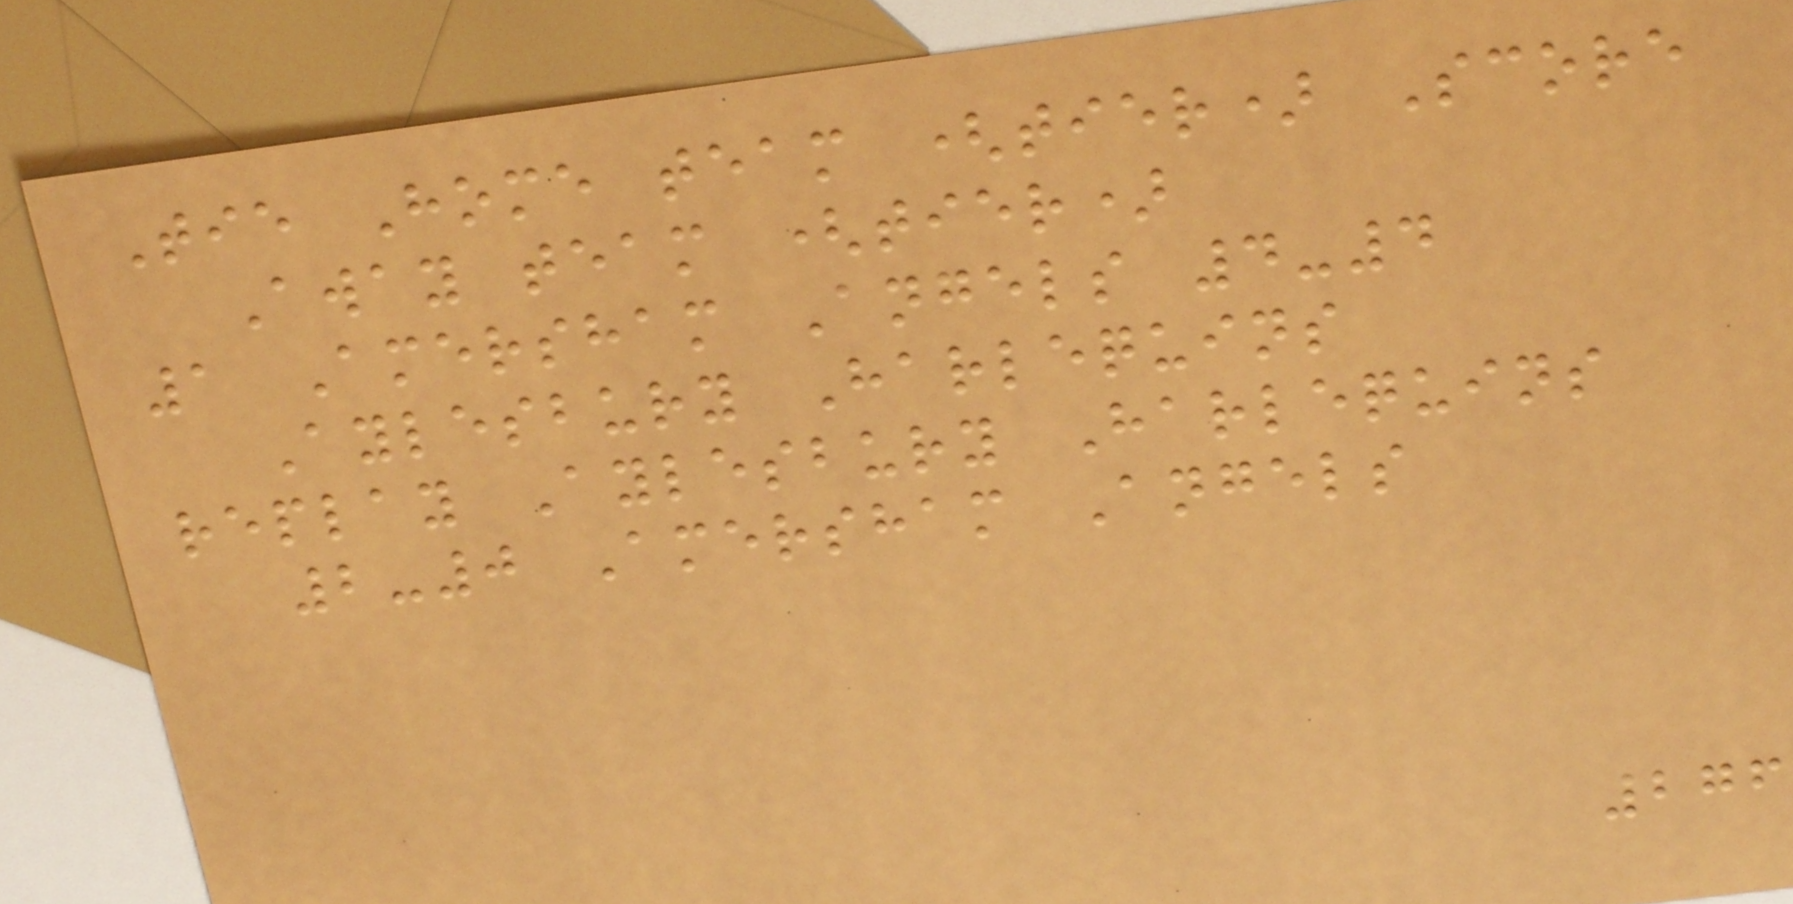Tie Home team (tier) Score
Away team (tier)
1 Amersham Angels 4-4
Aylesbury Harlequins
replay Aylesbury Harlequins
2-0 Amersham Angels
276
